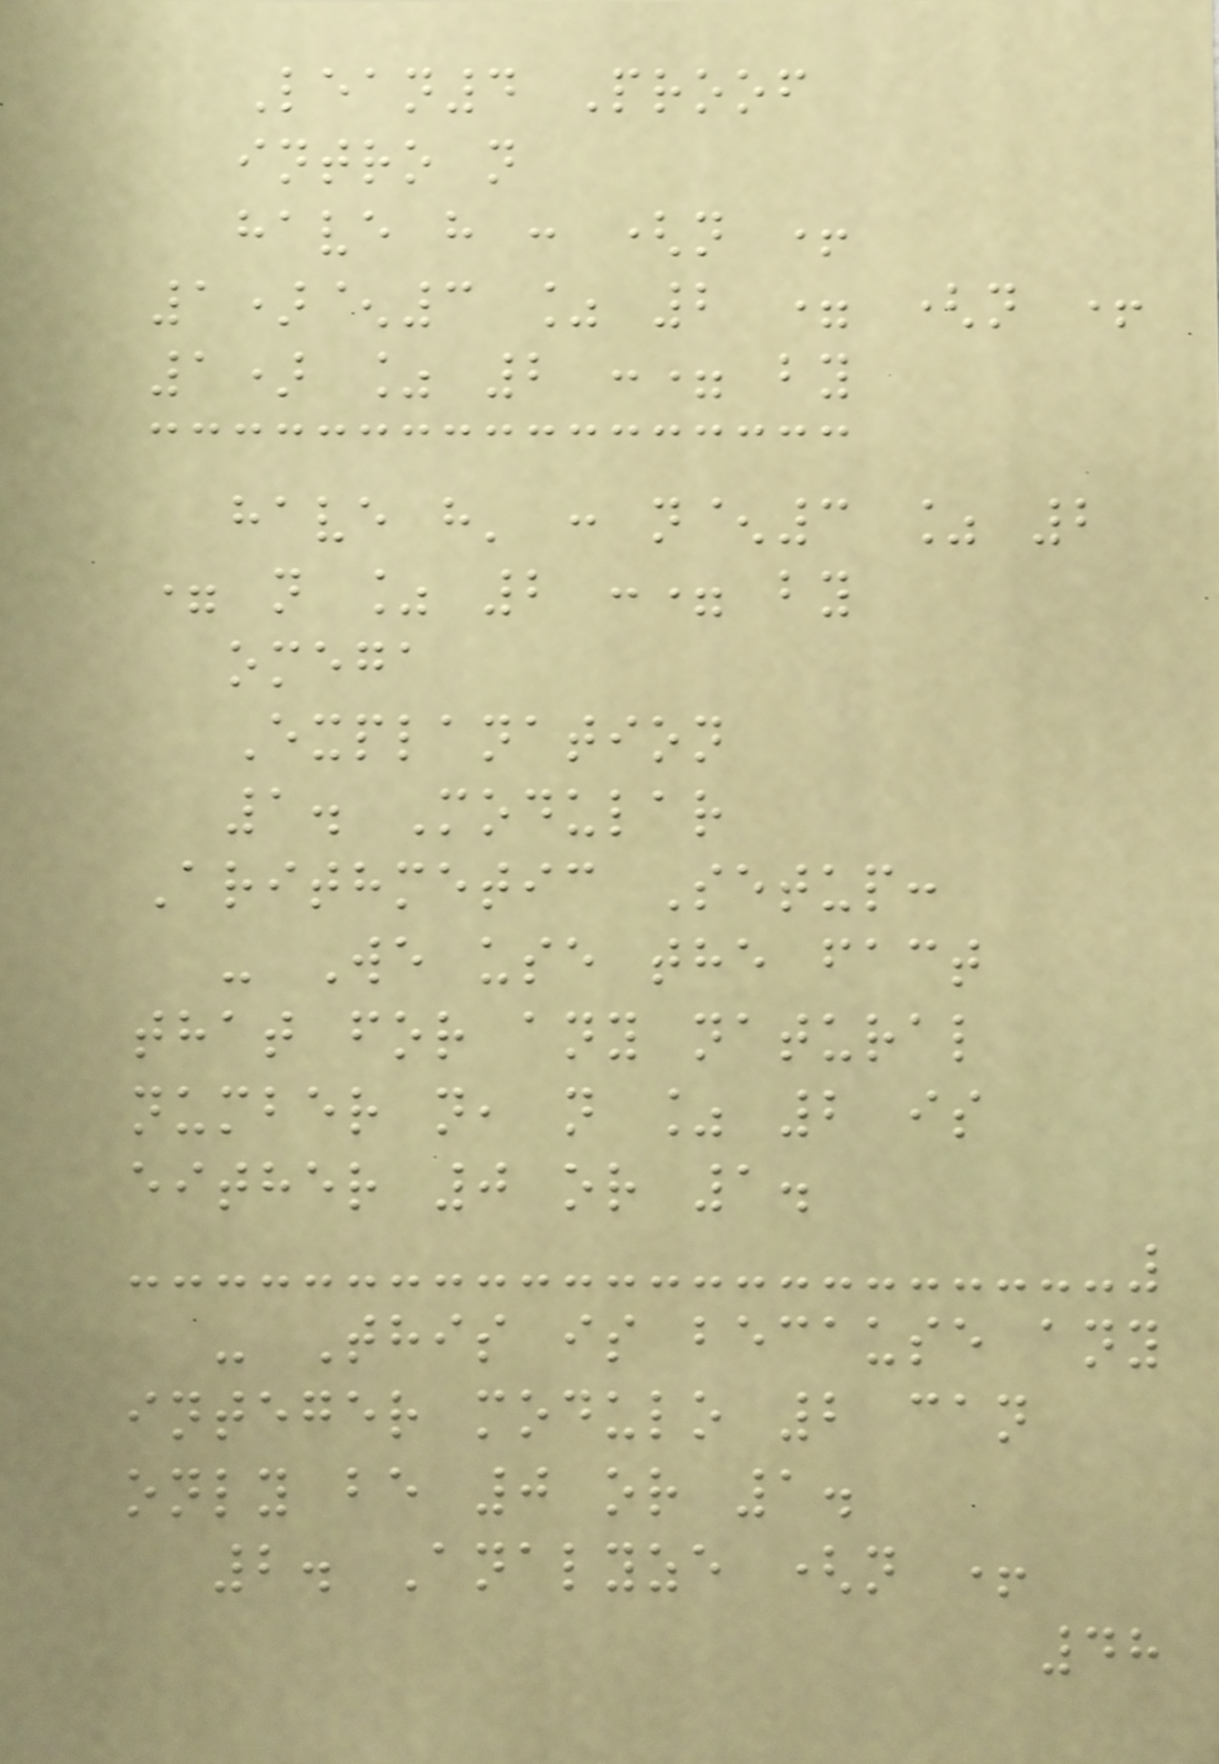Lean4 Proof
intro n
have h : (n +
1)^3 % 2 = (n +
1) % 2 := by
have h' : n^3 % 2
= n % 2 := by
omega
Explanation
1. Modular
Arithmetic Setup:
- We use the fact
that for any natural
number n, n % 2 is
either 0 or 1.
- This is because any
integer modulo 2 can
only be 0 or 1.
2. Analyze (n +
48
